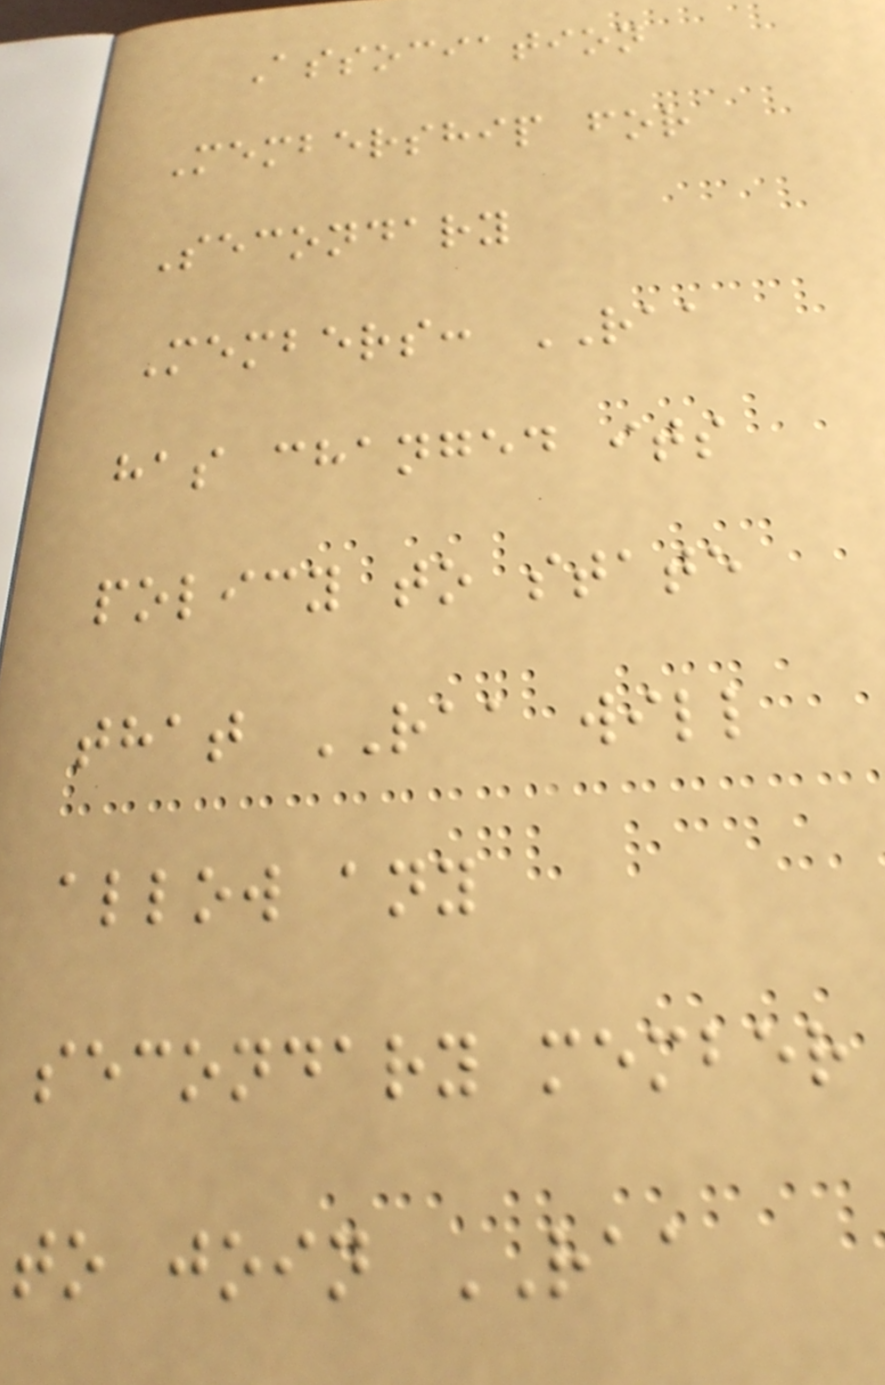Association
Membership for
Secondary
Members: RAA
has changed its
policy to state
that RAA will
allow any
secondary member
to join RAA
